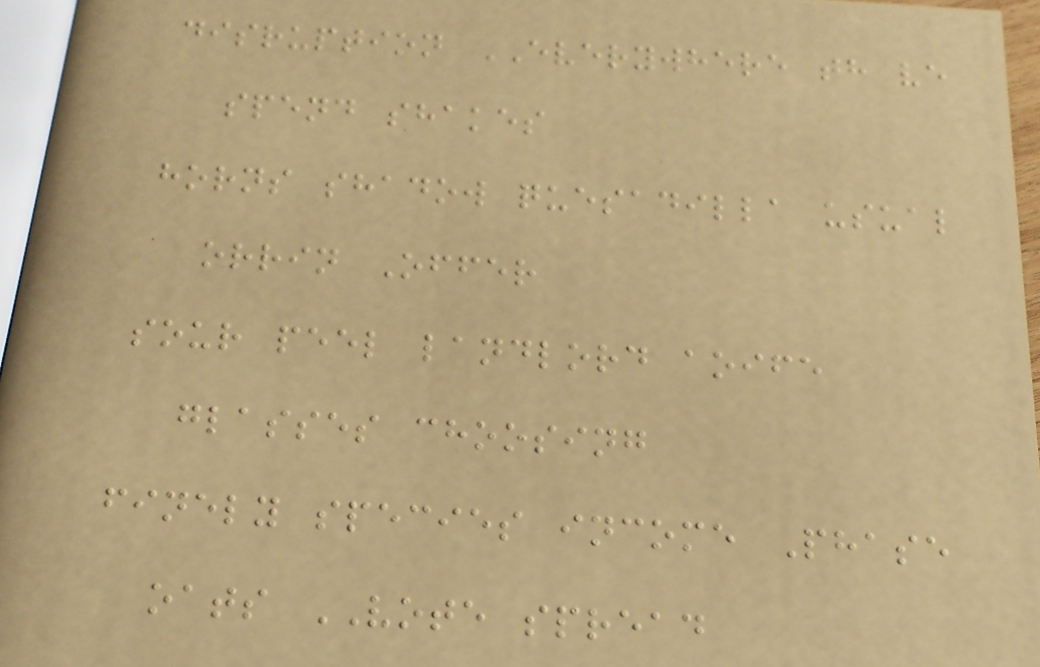disruption EVERYWHERE th ve
spend shakes
horns shadow quesadilla usual
orrin Offer
sour peel landlord aoife
glasses choosing
finely species income Phase
oats VOTE spread
